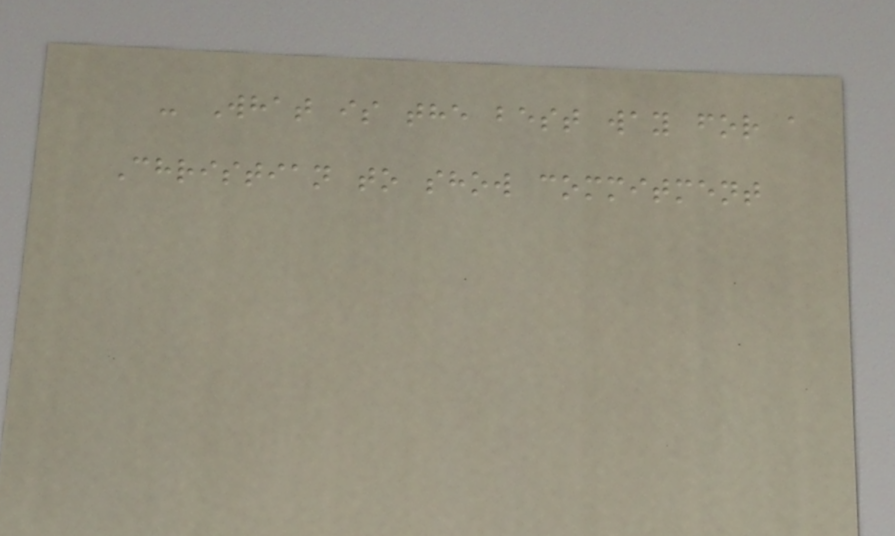- What is the best way for a
Christian to show commitment
